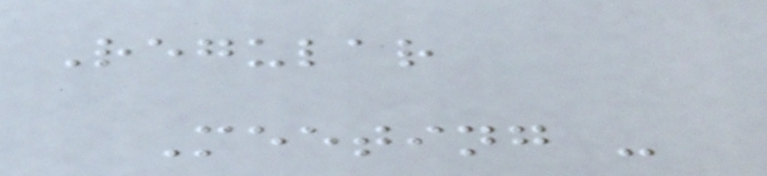Regular
Meeting -
